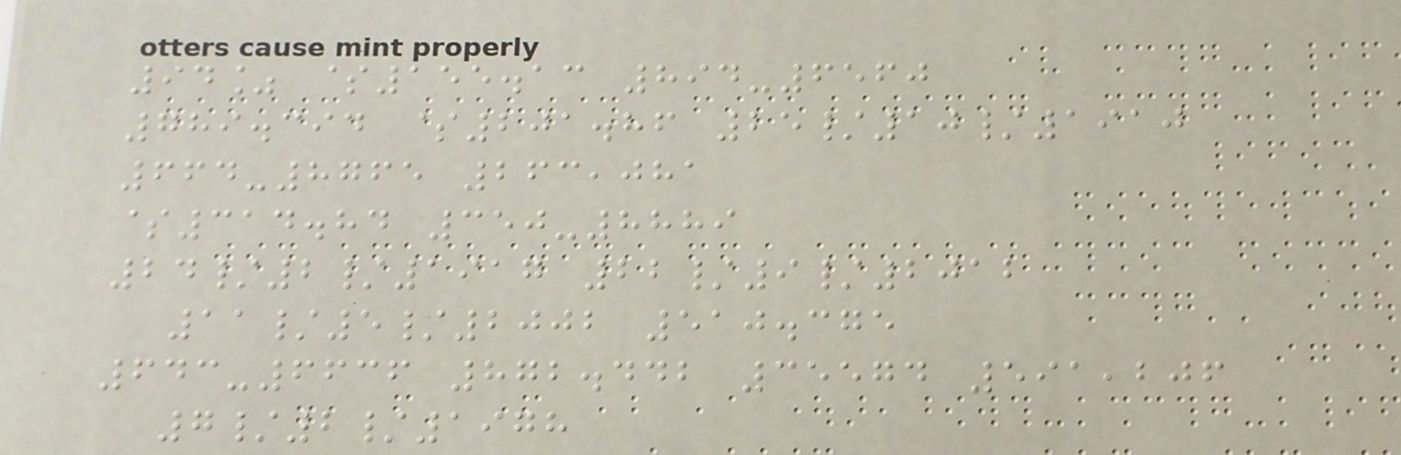94% $155.13 894-6560
789.394 $201.86 25/10/1910
664-8765 263,081
$314.84 350-8889
24/2/1917 22/9/2012
11/5/2002 510.375
643-6636 872.442 35574 591,206
7/2/1978
